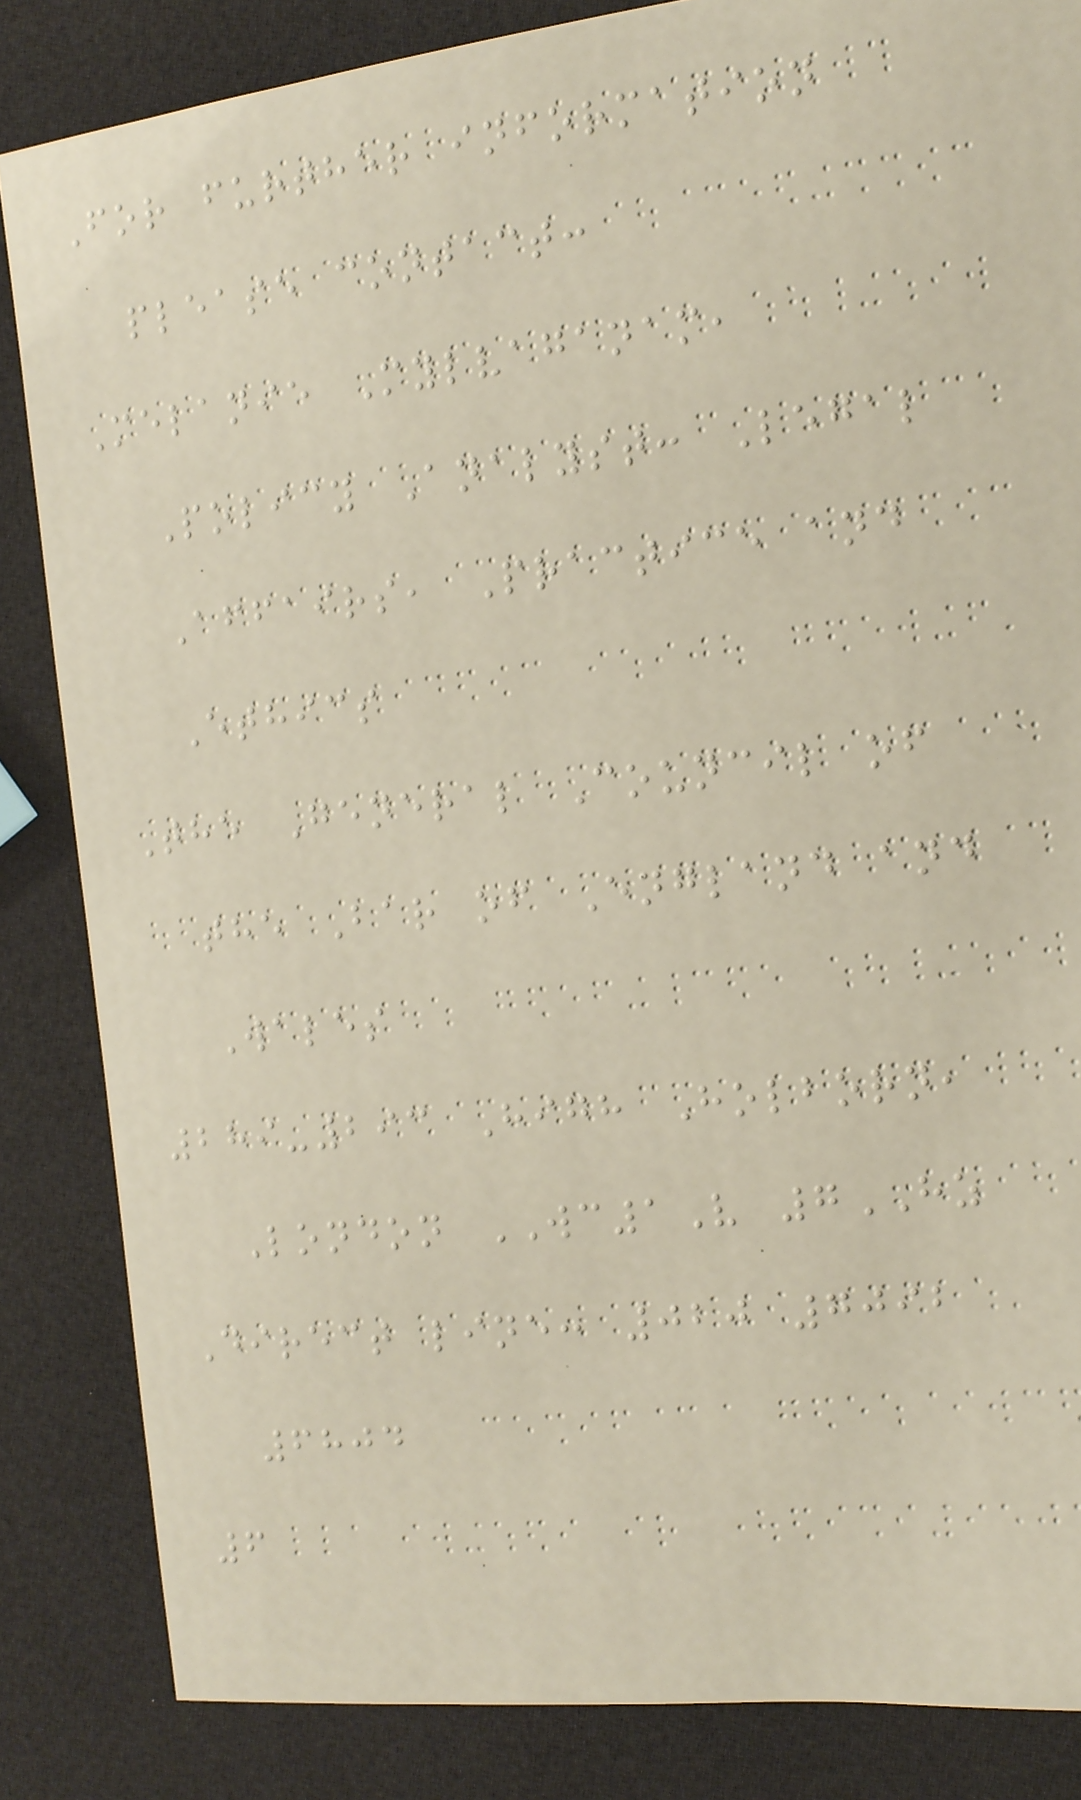For further information
please contact:
Melanie Mylvaganam,
Policy Analyst: Legal
Affairs, Practice and
Ethics
The General Council of
the Bar of England and
Wales
289-293 High Holborn,
London WC1V 7HZ
Direct line: 020 7092
6804
6
